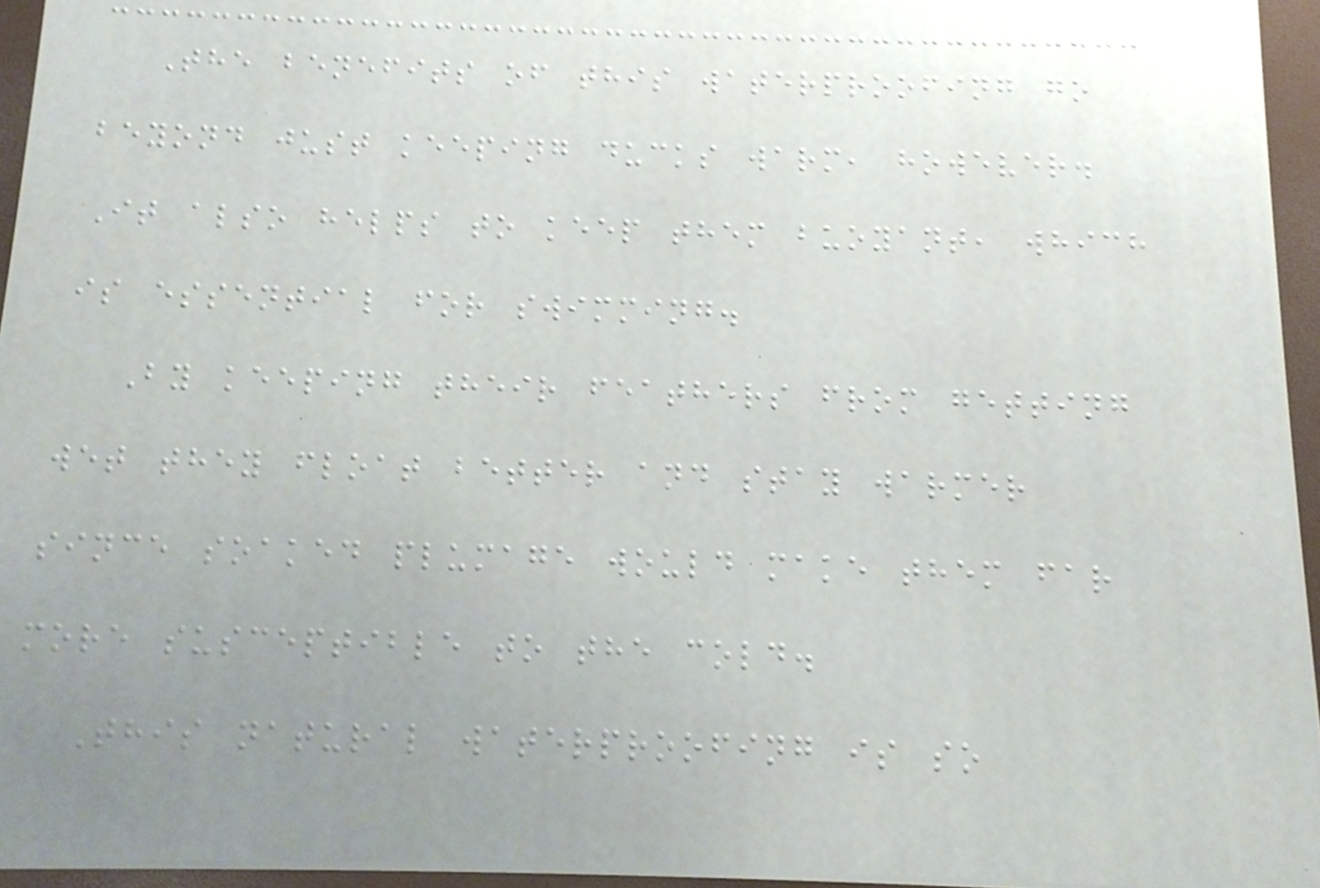The benefits of this waterproofing go
beyond just keeping ducks warm, however.
It also helps to keep them buoyant, which
is essential for swimming.
By keeping their feathers from getting
wet they float better and stay warmer
since soaked plumage would make them far
more susceptible to the cold.
This natural waterproofing is so
